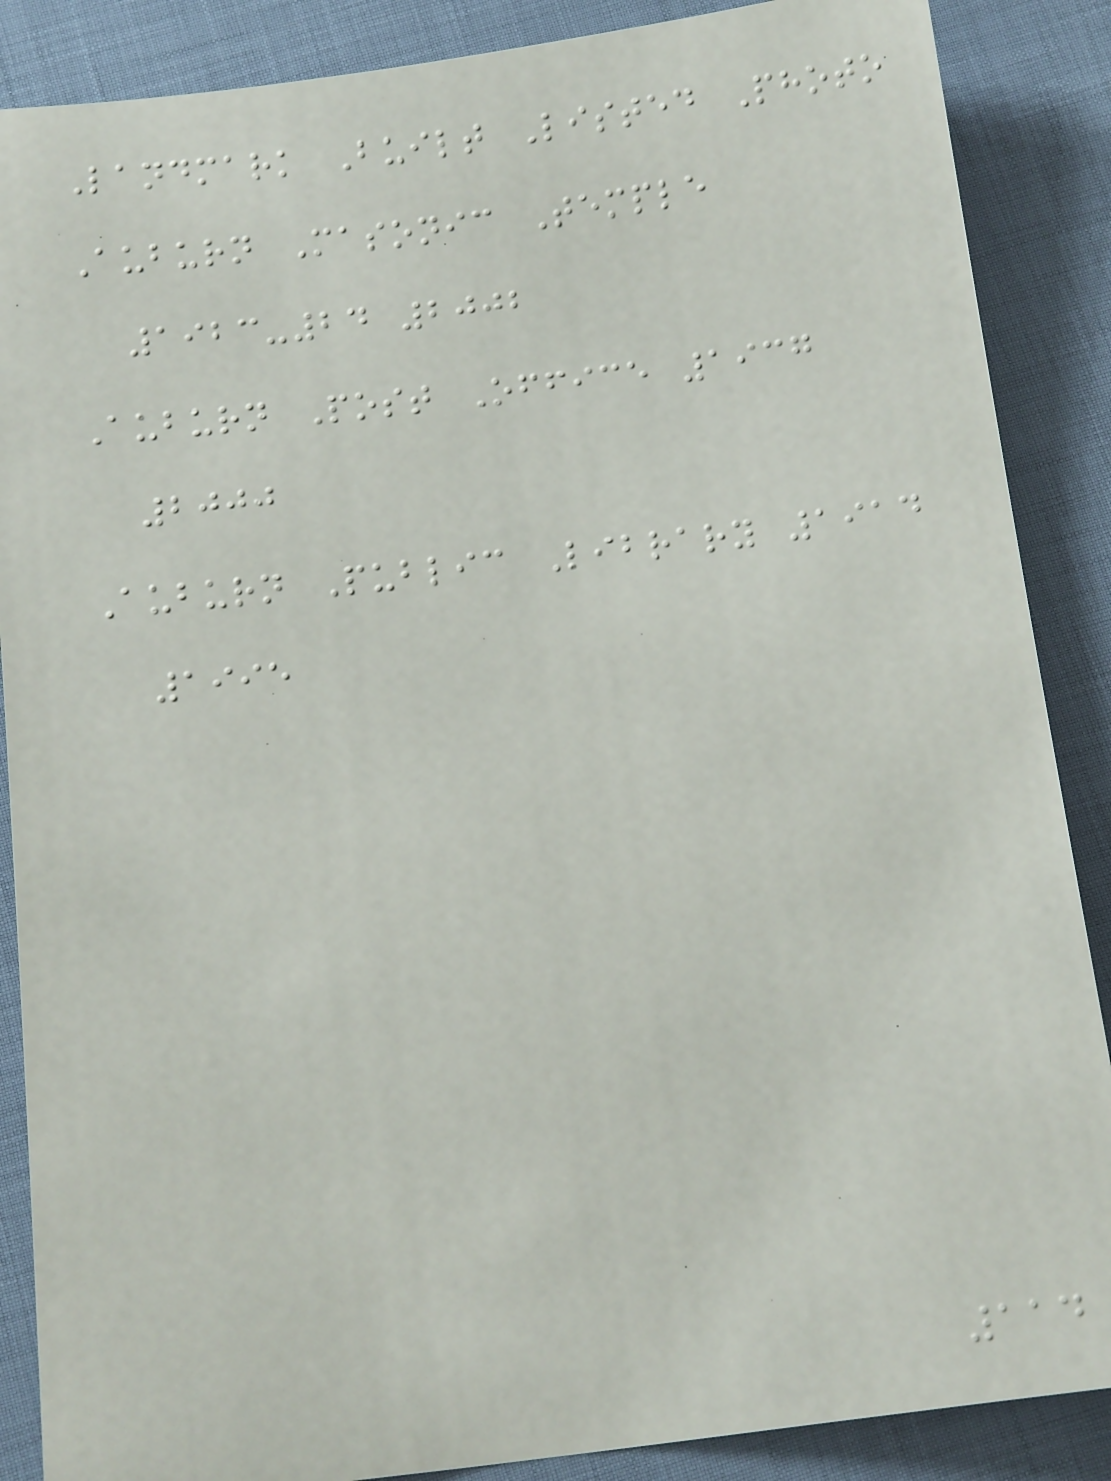Landmark Built Listed Photo
Auburn Masonic Temple
1923-24 2002
Auburn Post Office 1937
2000
Auburn Public Library 1914
1995
114
